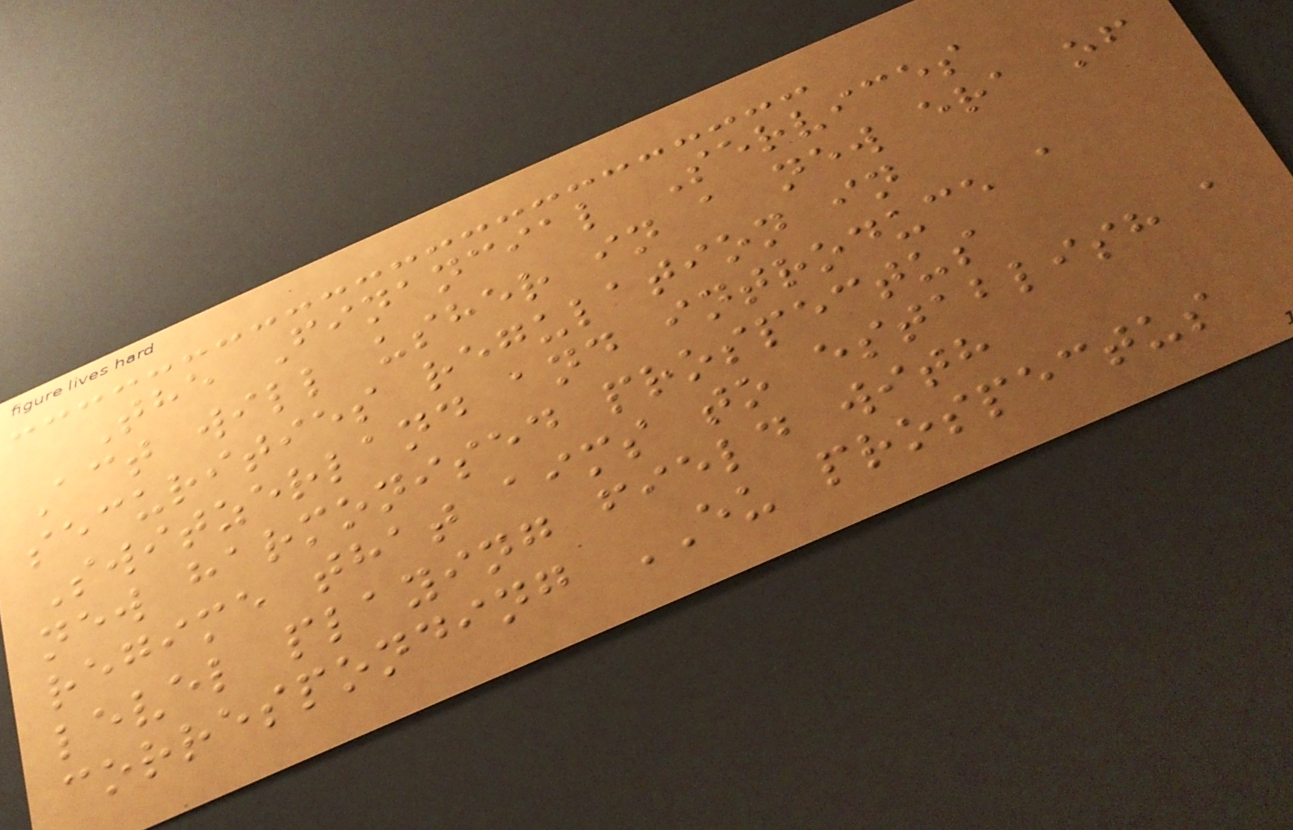The Financial Services
Act will usher in a new era of
securities regulation in
Switzerland and introduce a
new harmonised prospectus
regime that aims to establish a
level playing field with
corresponding EU prospectus
